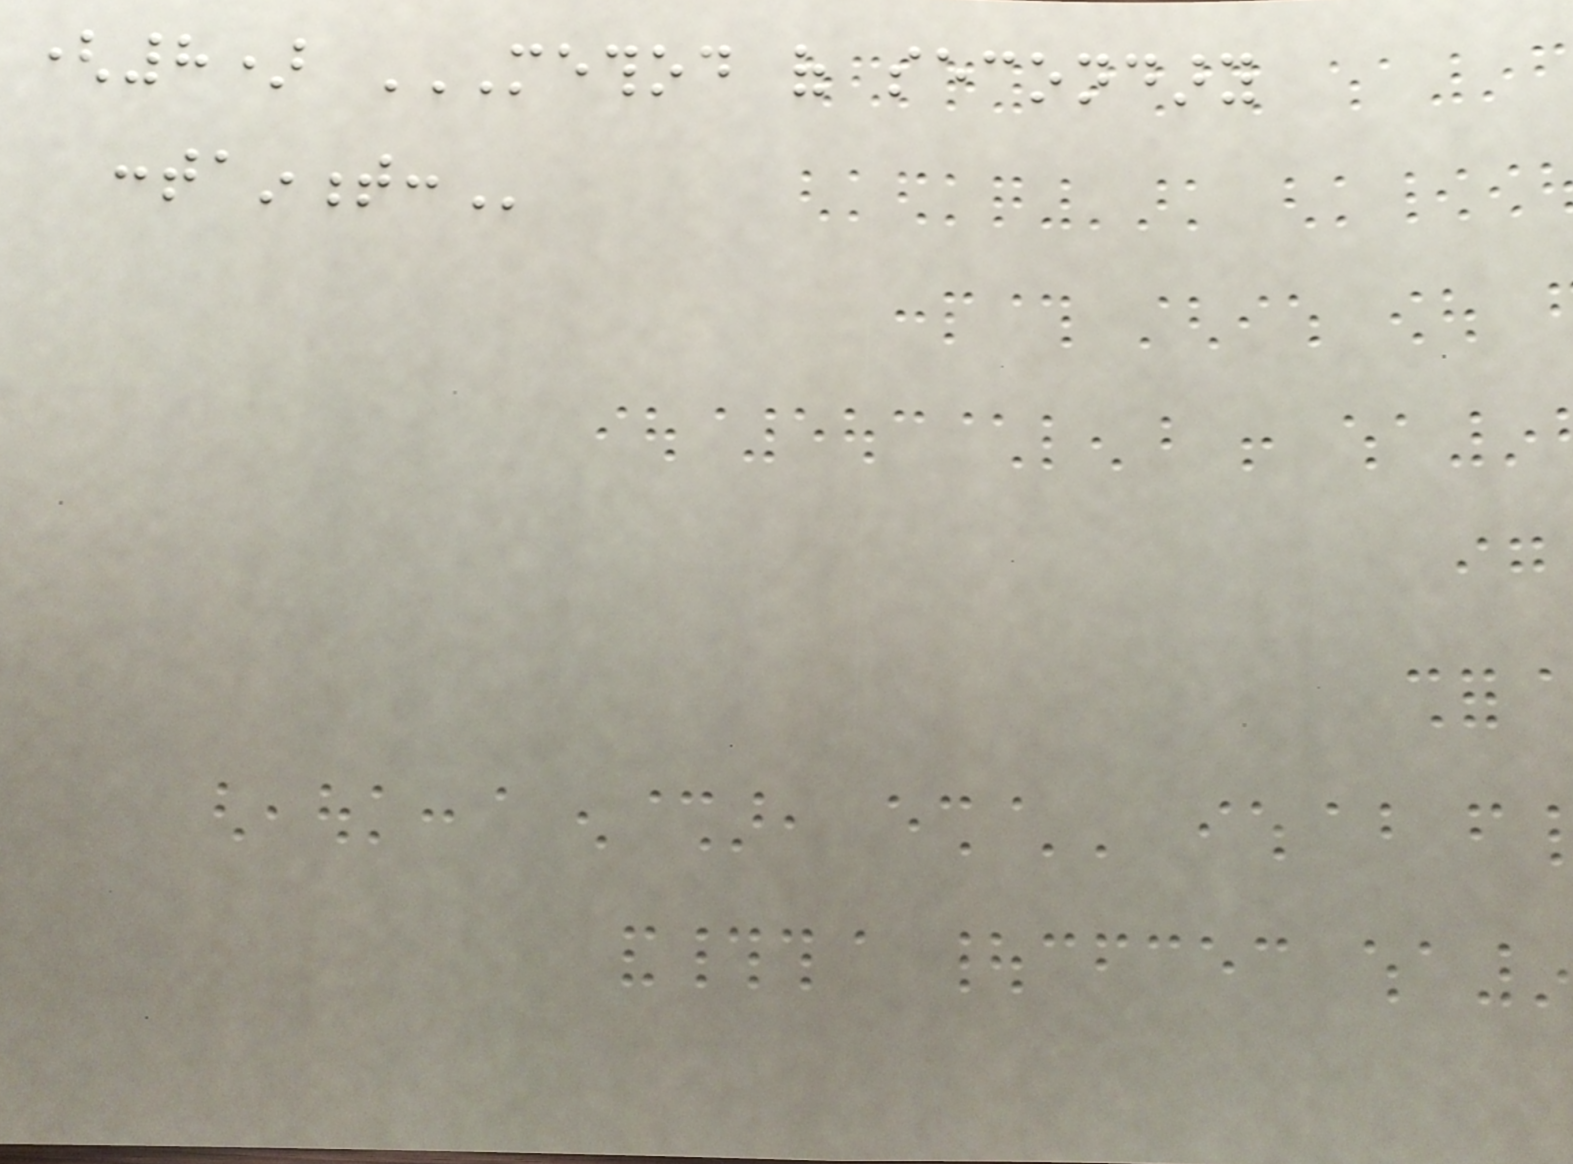(8) METHOD OF SECONDARY
CONTAINMENT:
